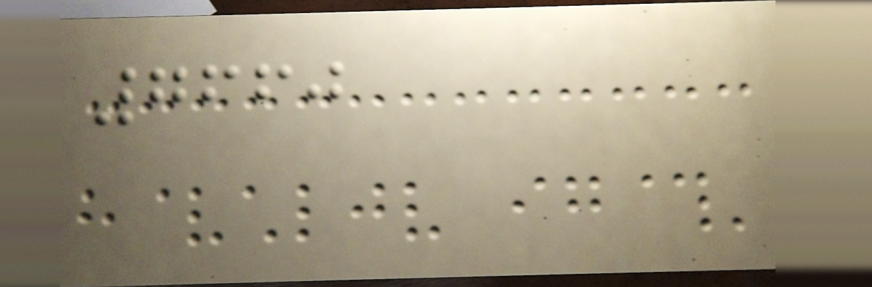7660
